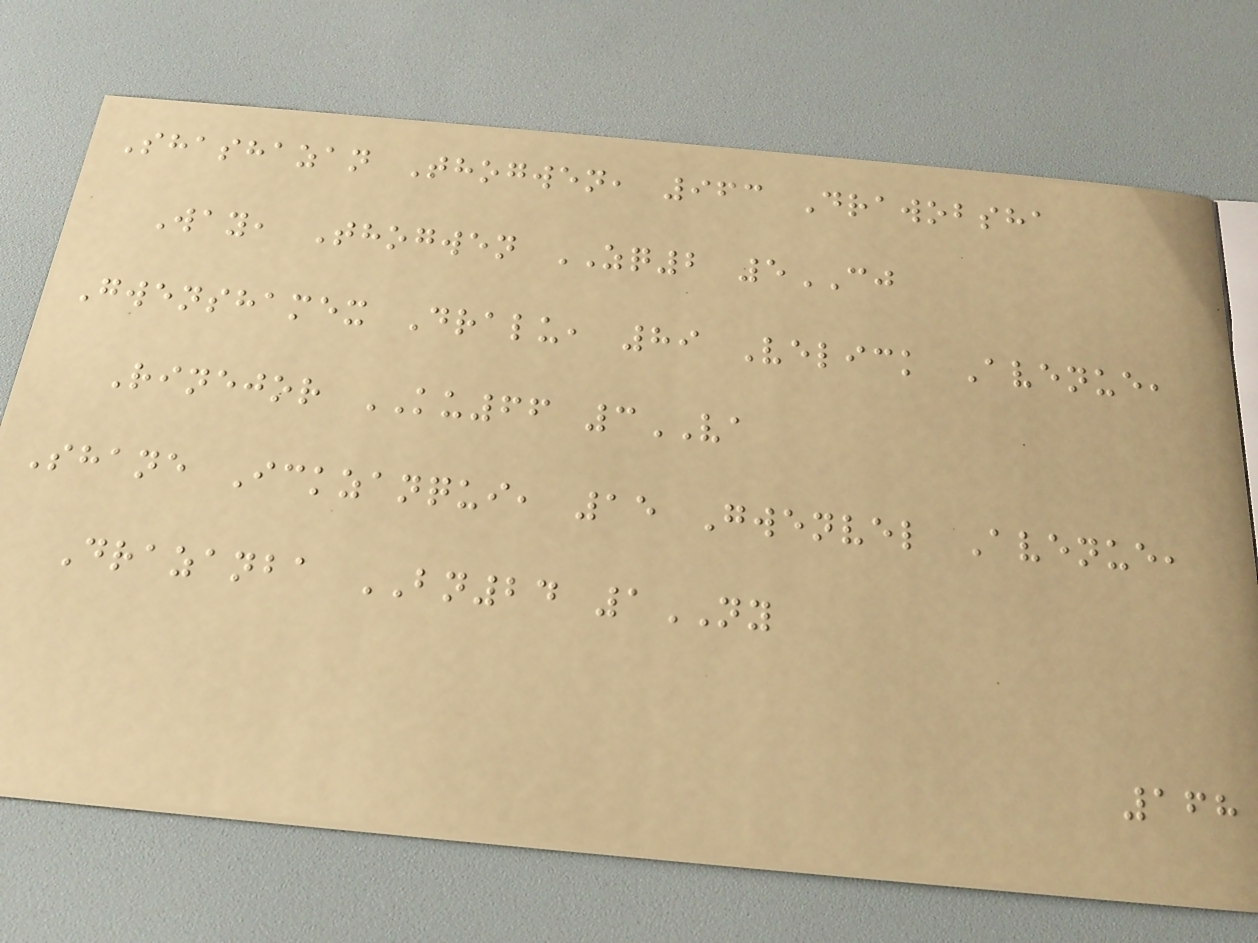Shashazan Thogwen, 963 Drawobsha
Way, Thogwen ZQ2 5CJ
Gwenshamex Dralu, 89 Velick Avenue,
Rinejor KU66 3VA
Shane Ickzanqui, 15 Gwenvel Avenue,
Drazanba BN24 1NY
168
